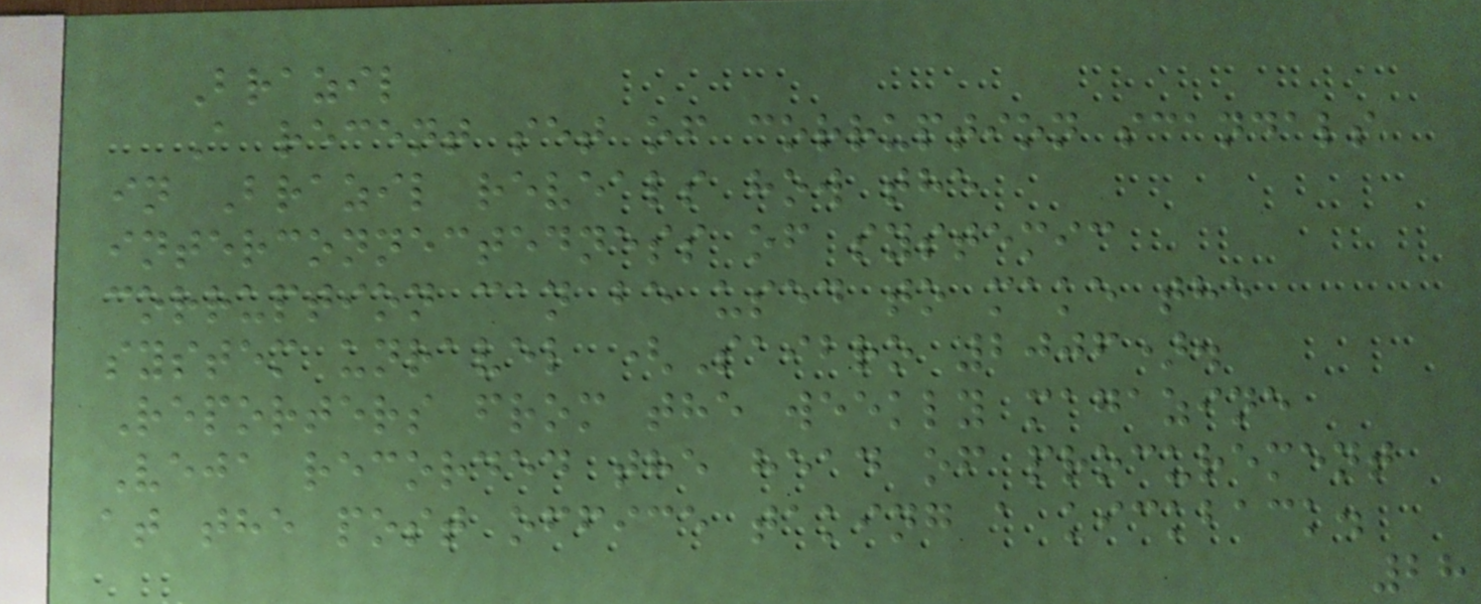Brazil
A recent set of corruption scandals
in Brazil reveals how the
interconnectedness of systemic
corruption can be used to make the
system unravel (Saibro 2006).
Reporters from the weekly magazine
Veja recorded the head of procurement
at the post office taking a kickback.
28
